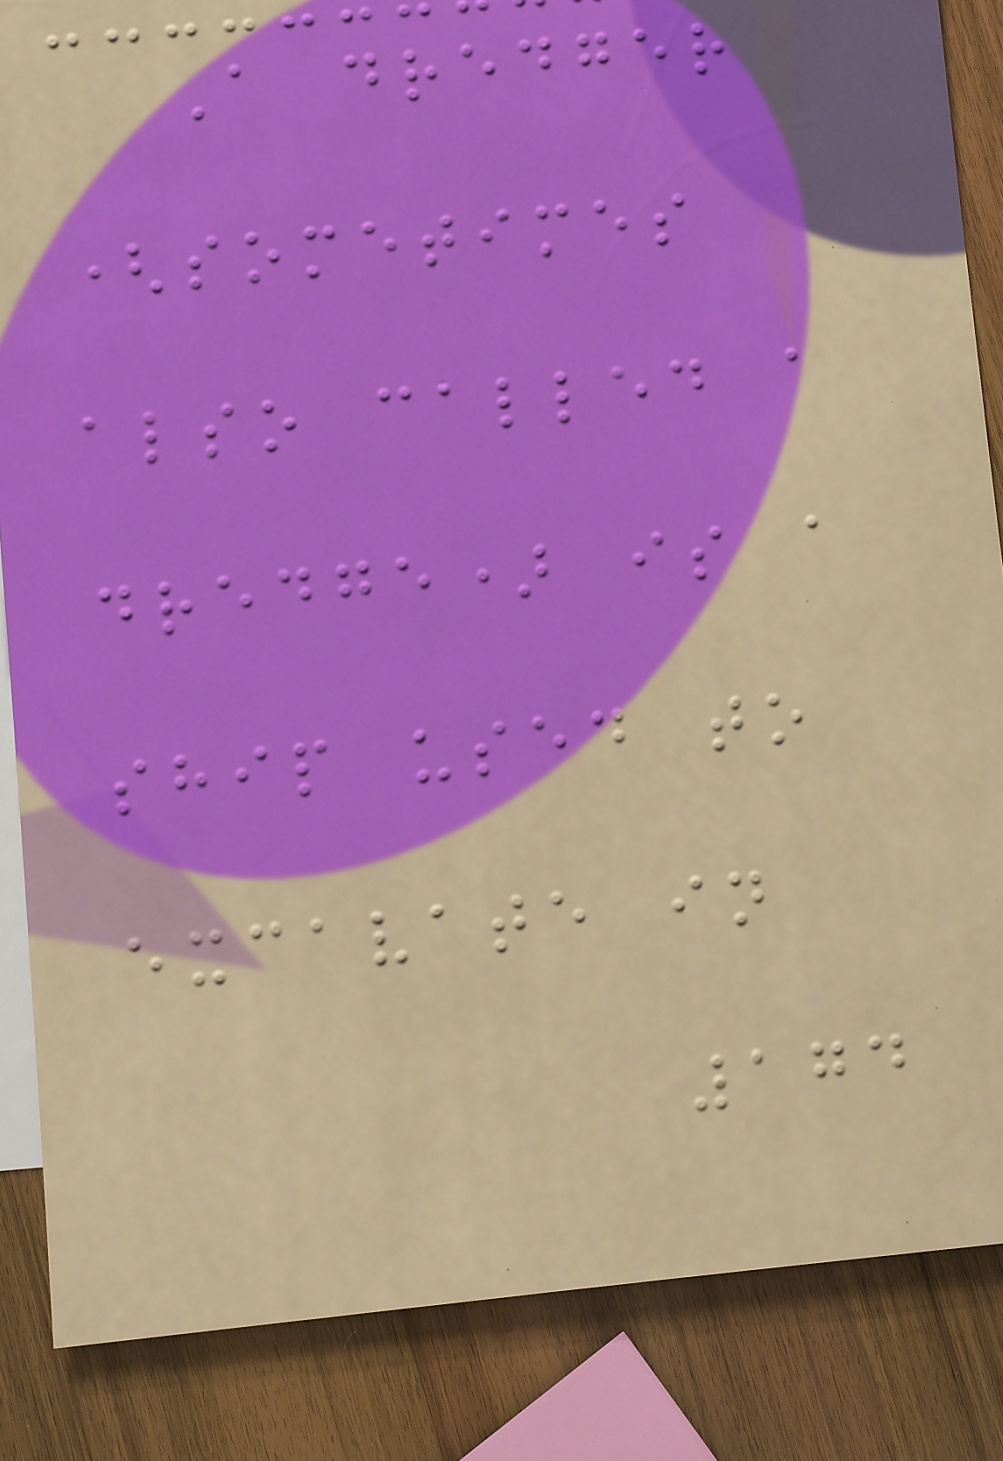A dredger
(sometimes
also called a
dredge) is a
ship used to
excavate in
174
